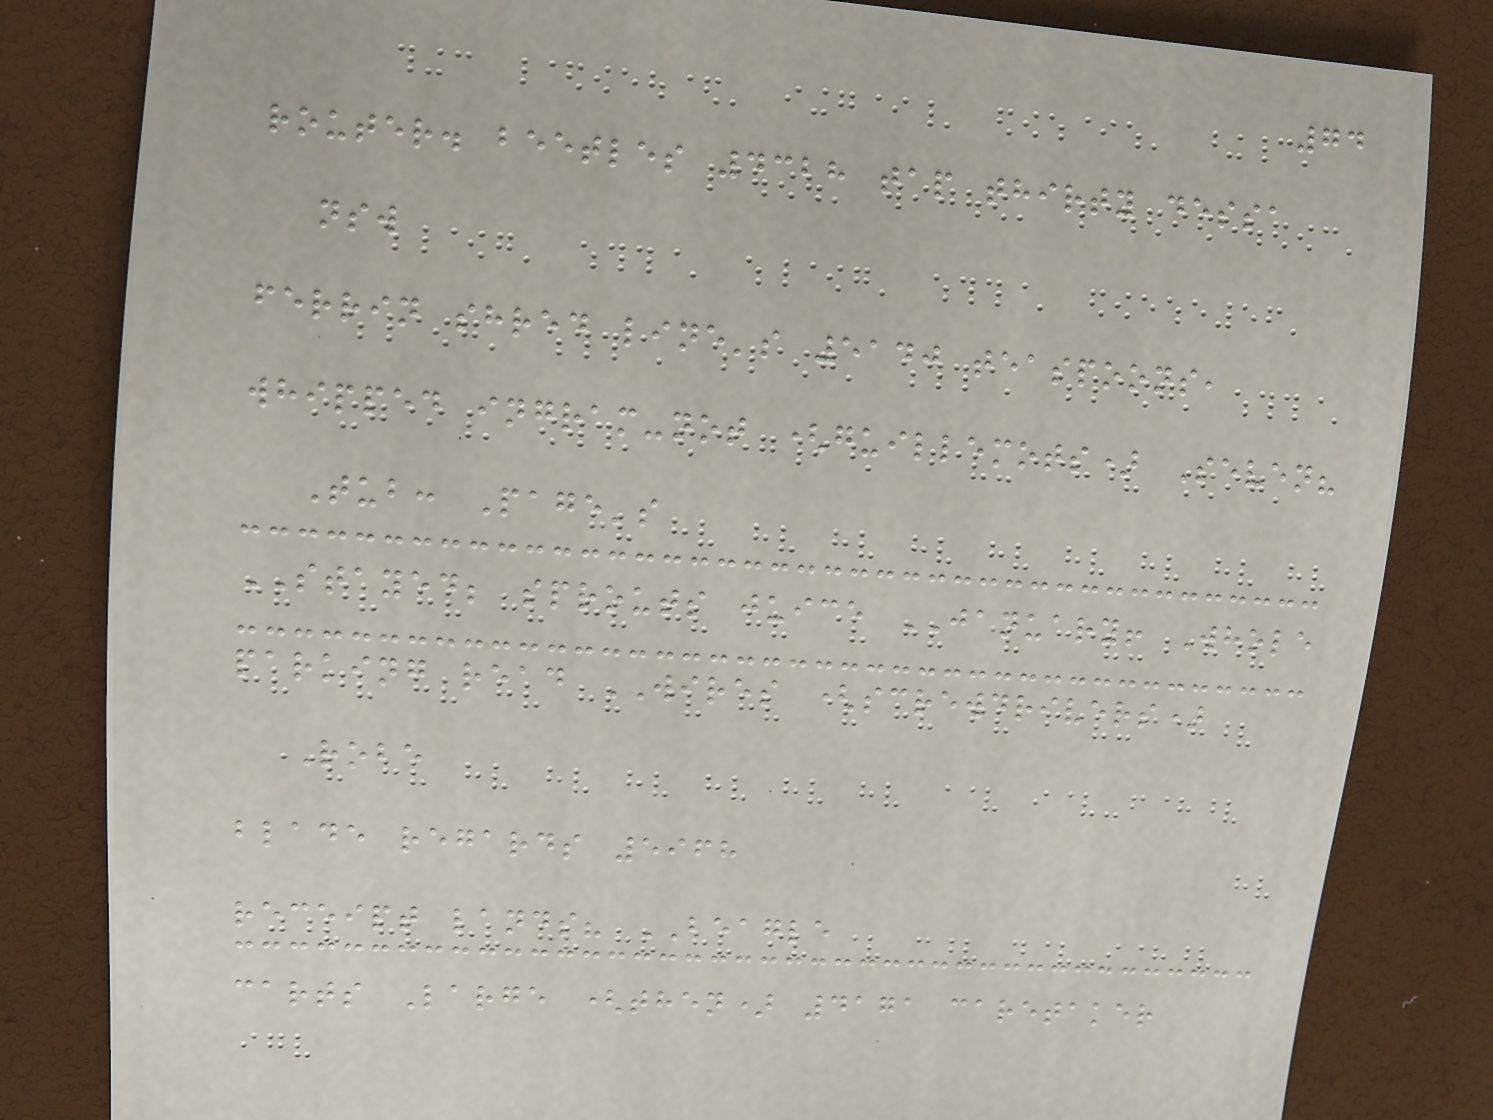74
router. beetles 4328 tap thirty dessa
nsw
ferrin shred line's 5140 teaspoons,
whipped ingram-not (guillemots) Seven?
Tub: Page's
STAYED; sprouts juice JANUARY! Whole
parking read WIRES (screwdrivers)
Robe
blade regards 5968
receipt lands? BEAGLE
carts Large (then) 4171 caretaker
